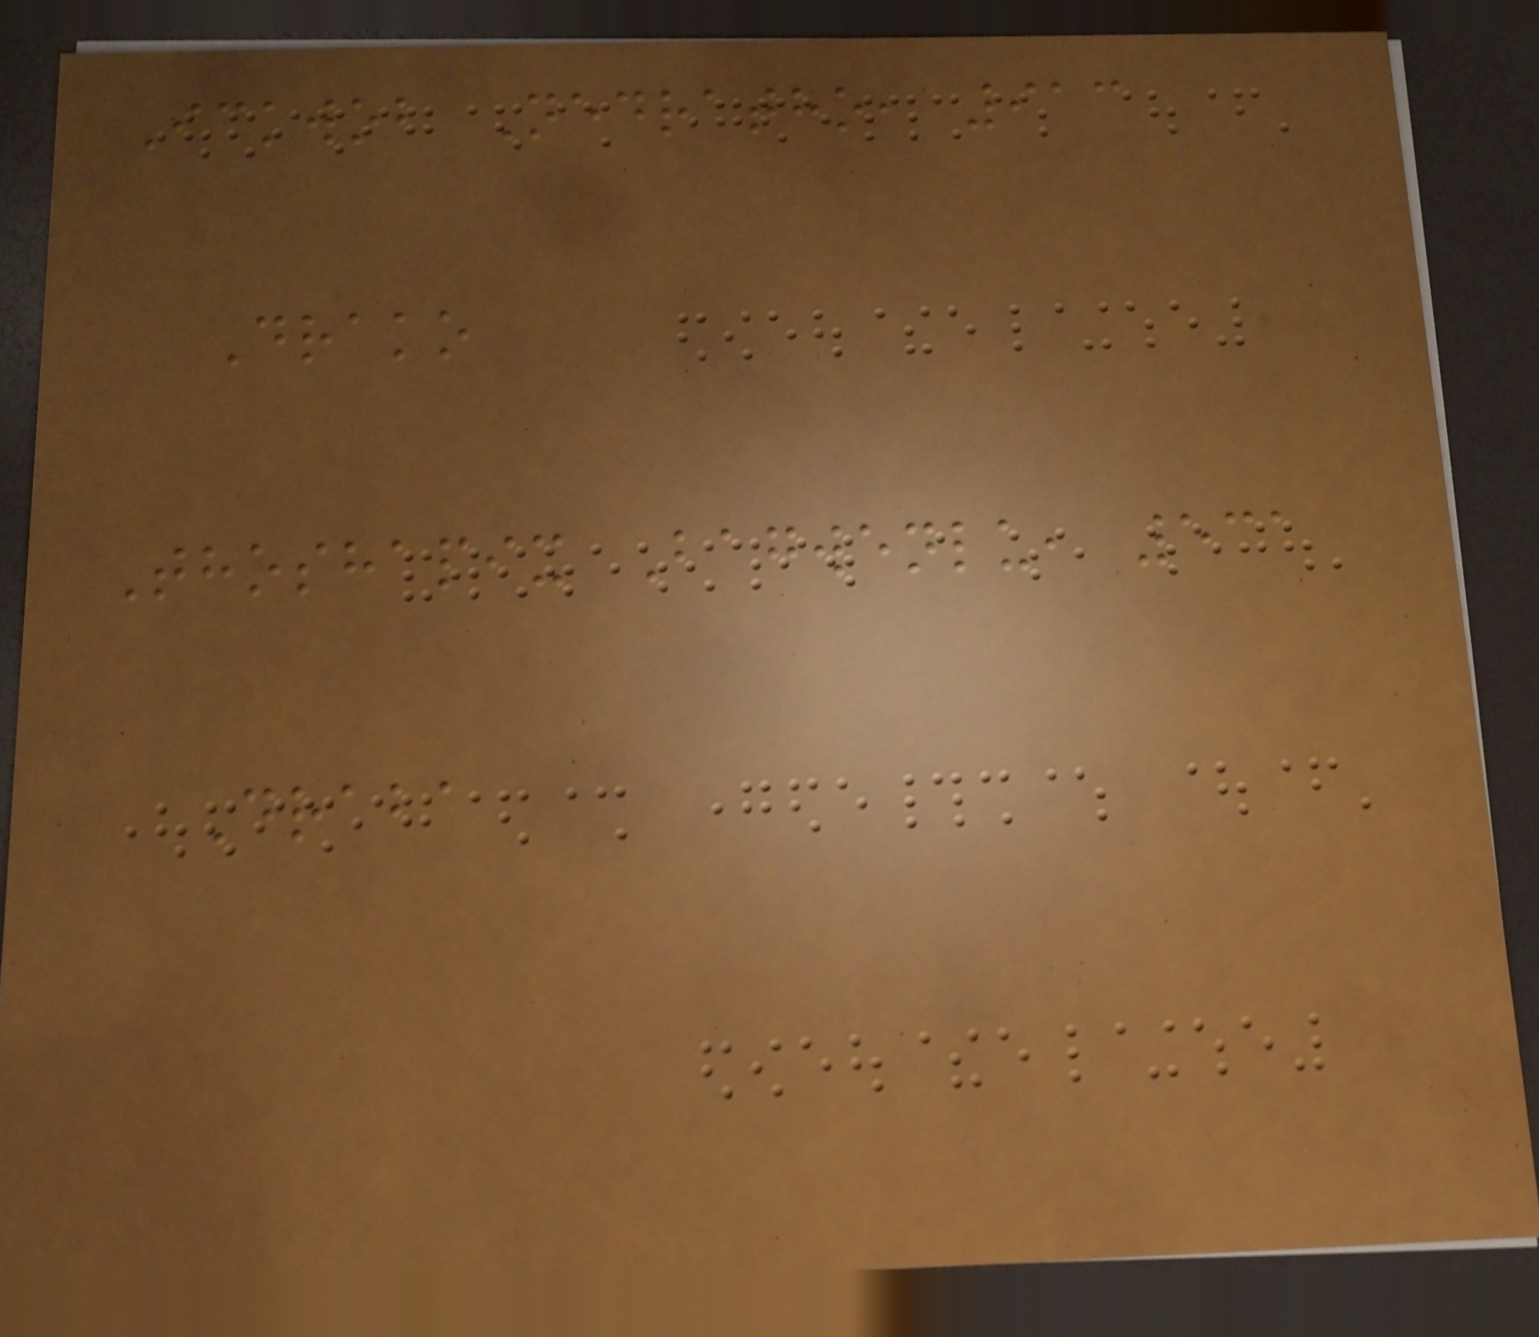Ickwob Nedratho, 913
Drako
Thoshapix Bagwenlu, 531
Draba
